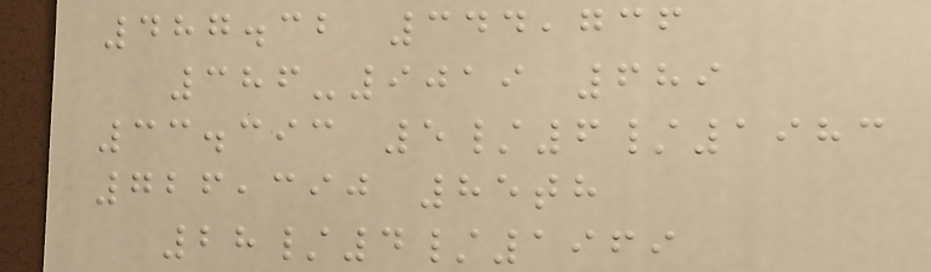487.32 344,736
386-9019 689
33.393 5/6/1983
726,390 85th
28/4/1969
